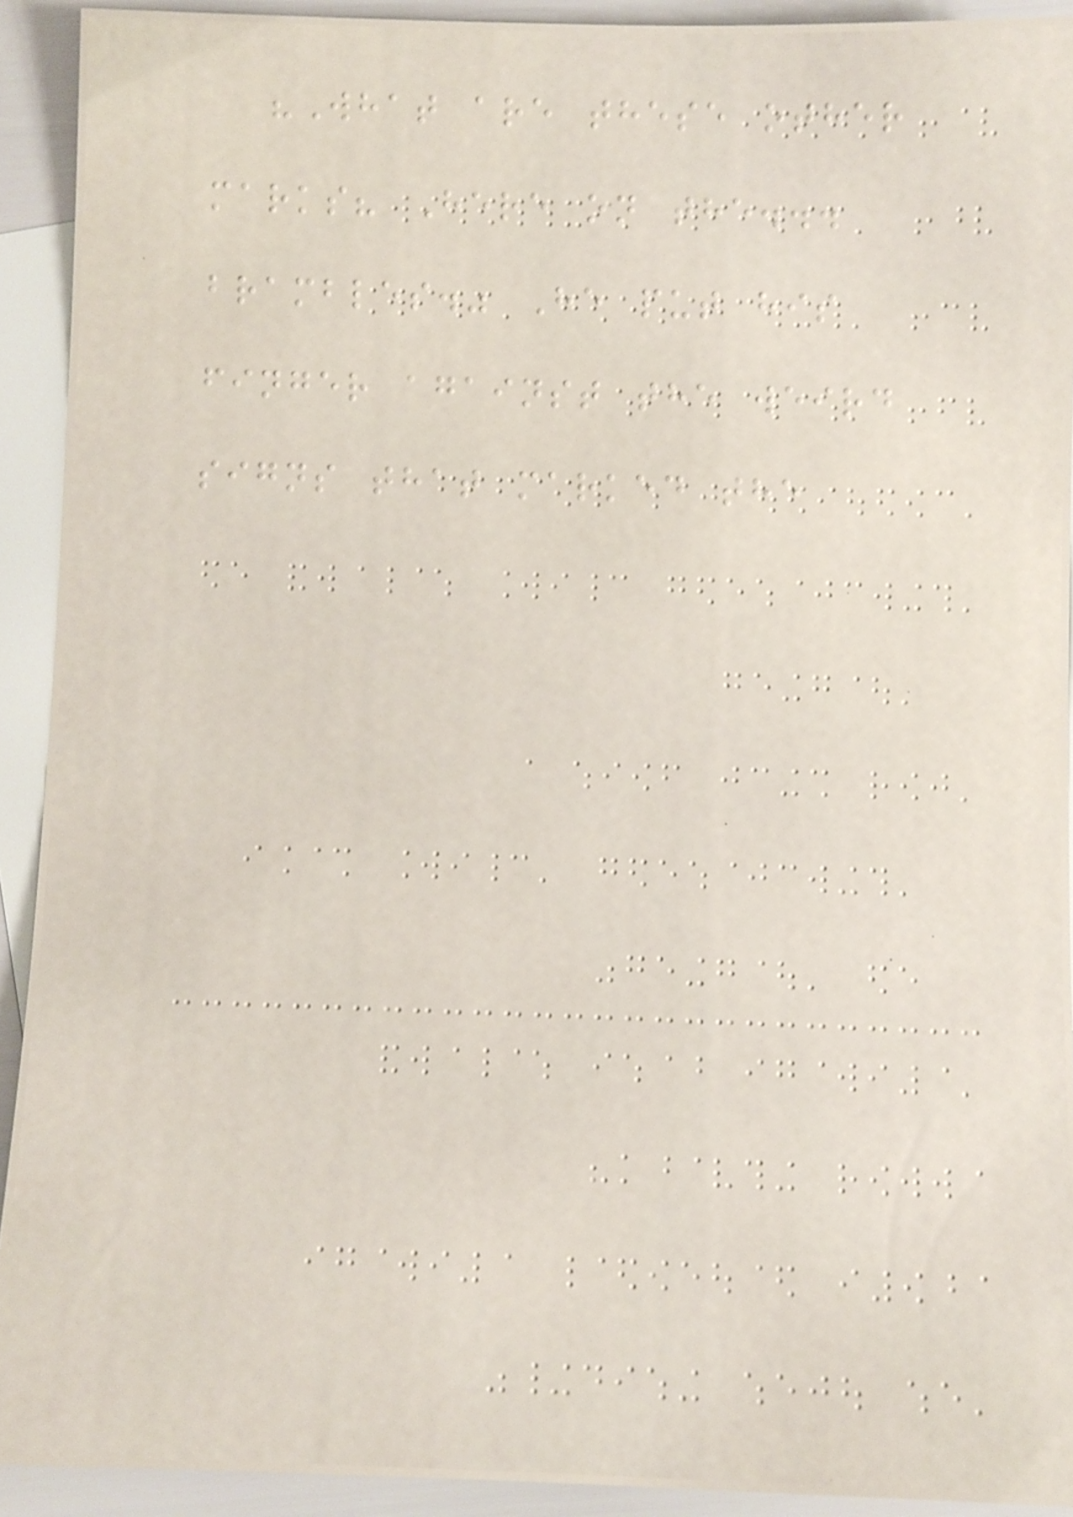"What are these other
marks? Here on the...
brambles." He put his
finger against the weird
signs that marked the
